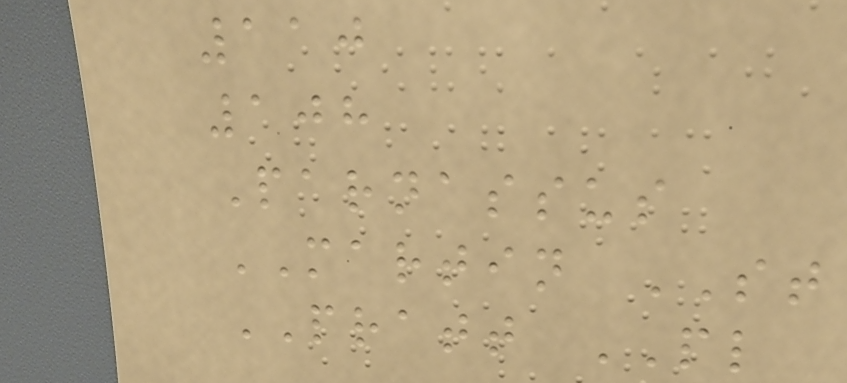110
108
Parnassus
MARTIN ST
PRATT PL
